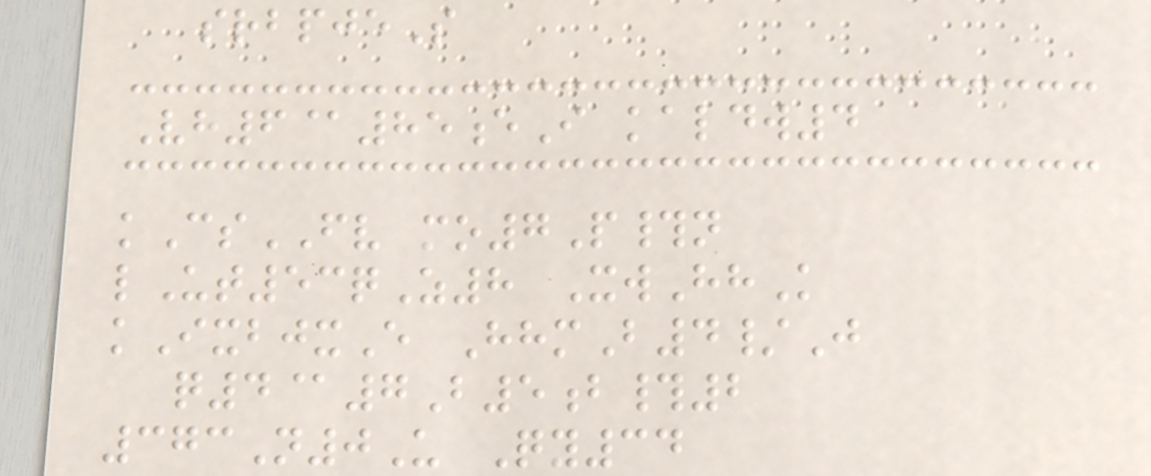srbpjeS
Vh6@85eI kaldw4
kCsFV mo7P#n
lUt53qZ8 XwHhK
kIxbjxE HhmB4/J
q4@7B5b#2
373N0U Qy34
